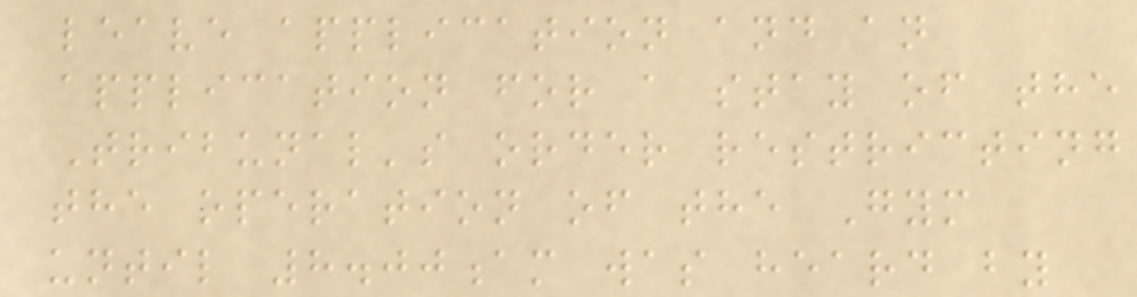leave application and an
application for a stay of the
Tribunal's order restricting
the operation of the Gym
until 8.00am was heard by
